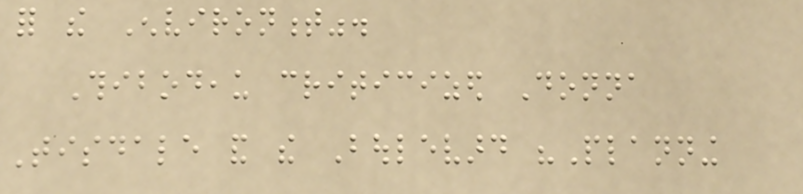for the Environment".
Thibodeau criticized Donna
Tisdale and the Boulevard "Planning
